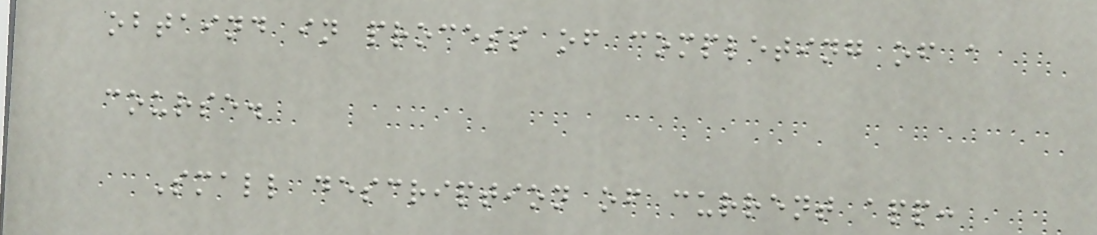obtaind in process of completing of a
course.
Small description of current app:
